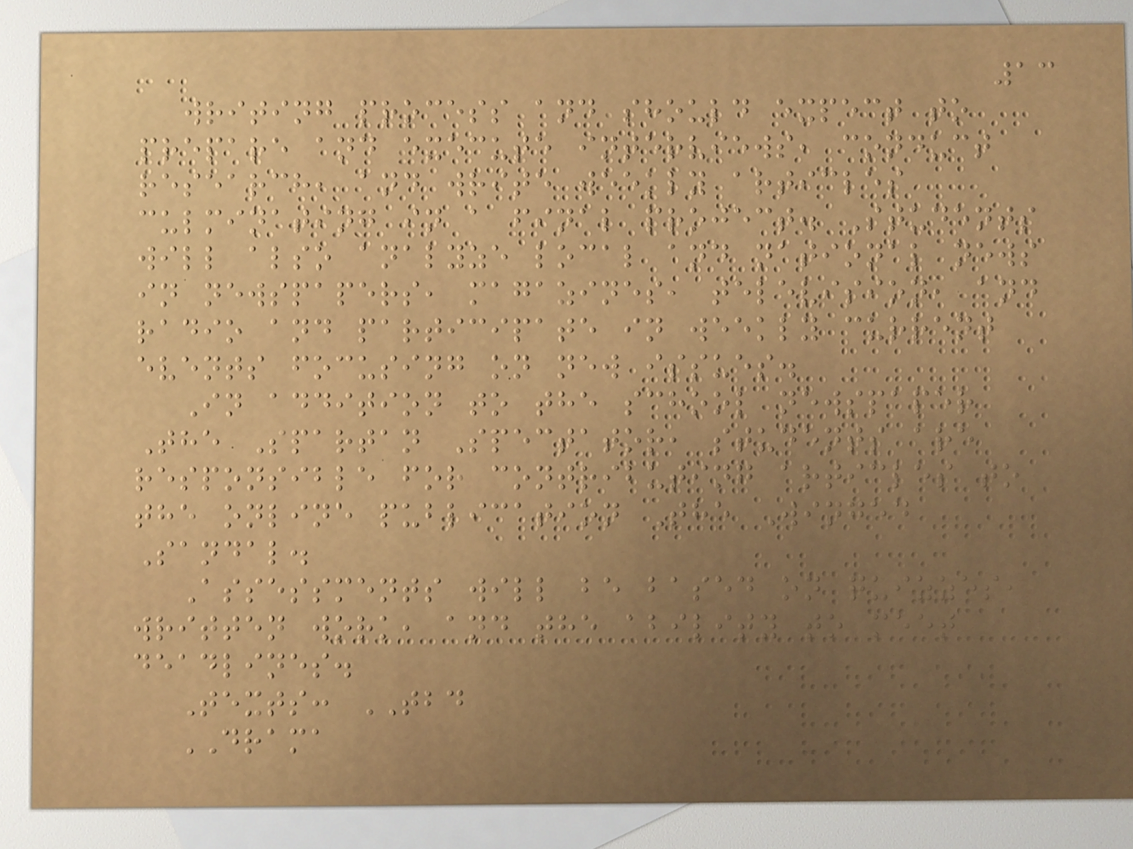13
writing process and should expect to
prepare and execute interviews, conduct
research, and write weekly articles
culminating in a final project. Students
will also analyze local and national news
in newspapers, magazines, television, and
radio and participate in weekly current
events focusing on new issues.
In addition to the school newspaper
The Spartan Spectator, students are
responsible for contributing articles to
the online publication The Winged
Sandal.
Assessments will be based on quizzes,
written work, and the ability to meet
deadlines.
Texts: TBD
DRAMA
